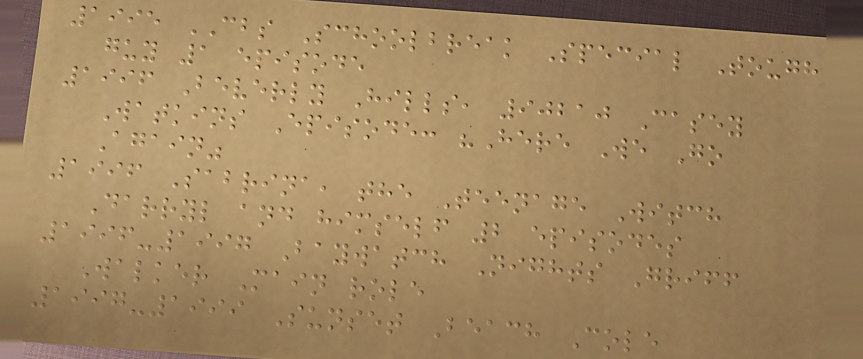1995 CBS Schoolbreak Special Tough
guy 1 episode
1996 Beverly Hills, 90210 Casey
Watkins Episode: "Here We Go
Again"
1996 Sabrina, the Teenage Witch
Darryl and himself 2 episodes
1996-1997 Baywatch Nights Griff
Walker Main role
1997-1999 Sunset Beach Cole
